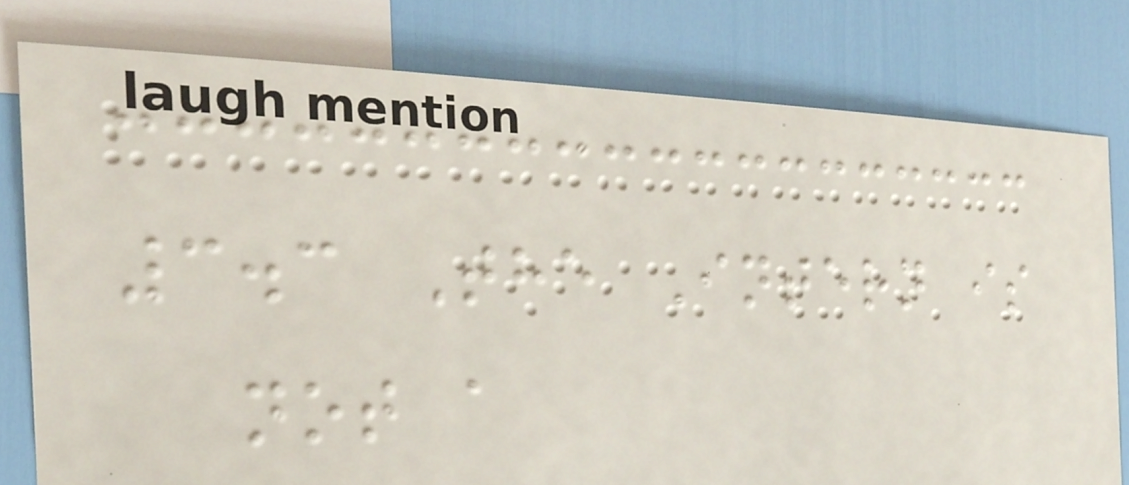3.3 The Intern is
not a
